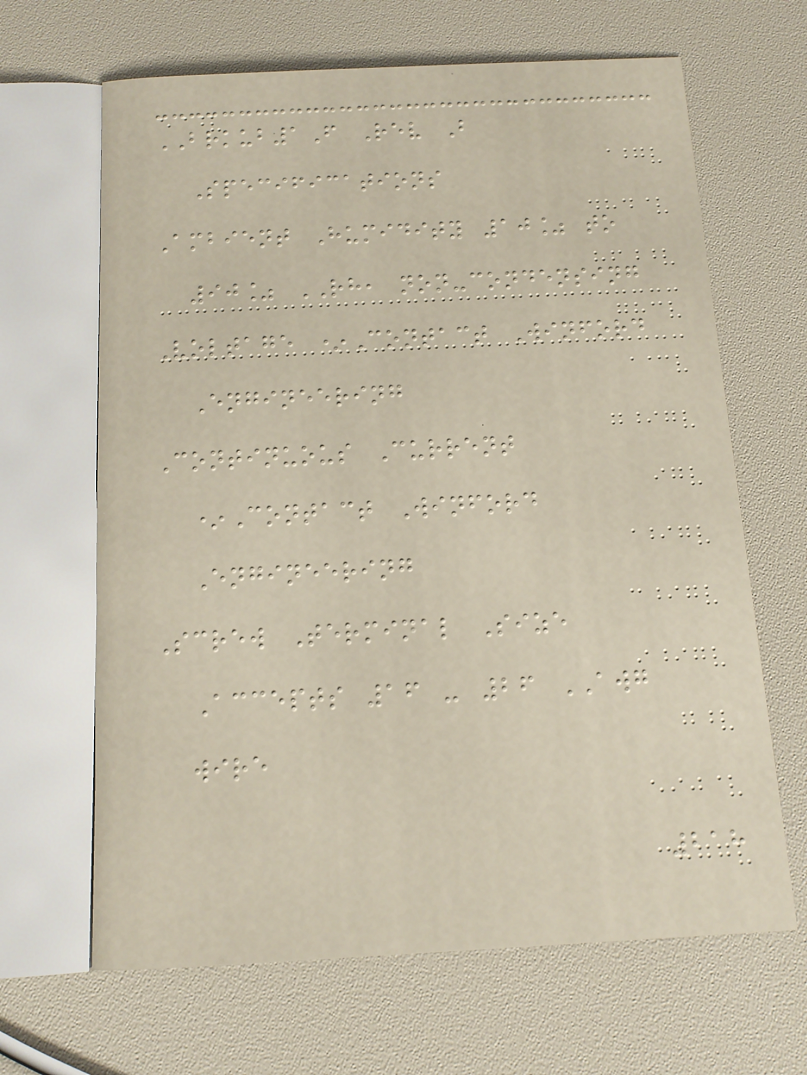BRKUB1F Rev B
Specifications
Ambient Humidity 10% to
90% RH, non-condensing
Voltage *Contact Winford
Engineering
Continuous Current
*Contact Winford
Engineering
Screw Terminal Size
Accepts 16 - 26 AWG
wire
218
